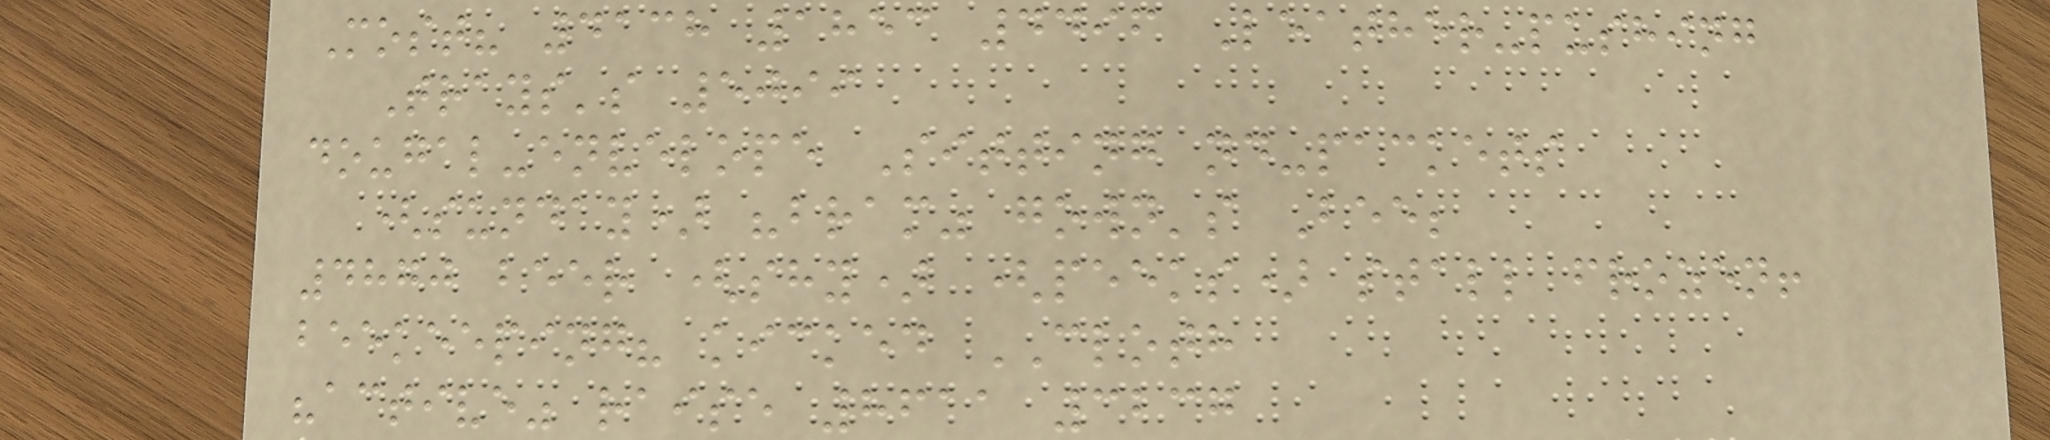Most? 4138 1853 4496 Leather-pushing
Trays's 5099
dougal-envelope Sitting nd-packets
(sunday) "bram" gown's Bee;
4870 beer (shy) (peeks) stall frozen!
beekeeping? kicked CLOTH
"active" raise 8611 3237
